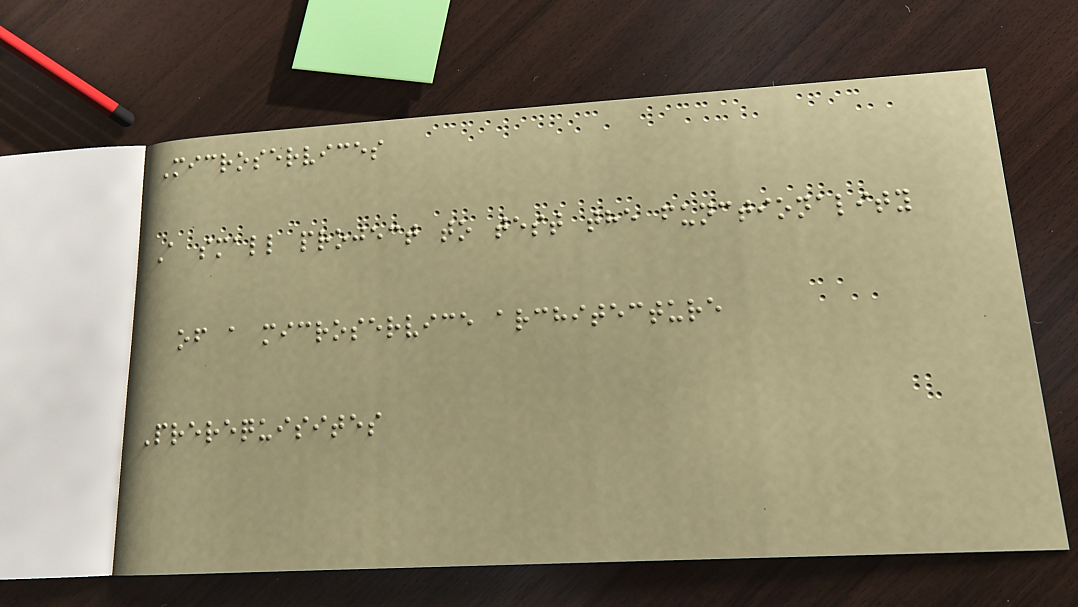Microservices
A small project to test the functionality
of a microservice architecture
Prerequisites
